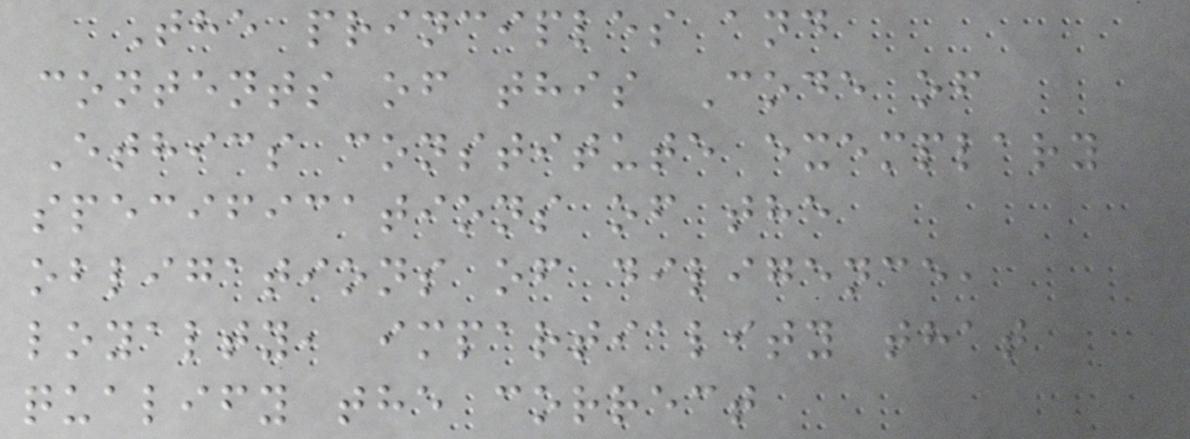The principles and
contents of this Code of
Ethics constitute exemplary
specifications of the
obligations of diligence,
loyalty, impartiality that
qualify the correct
